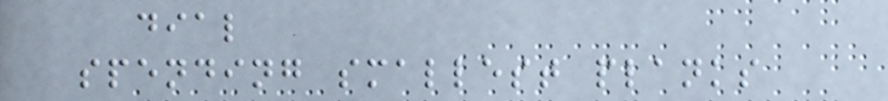dial
spending smallest planks
